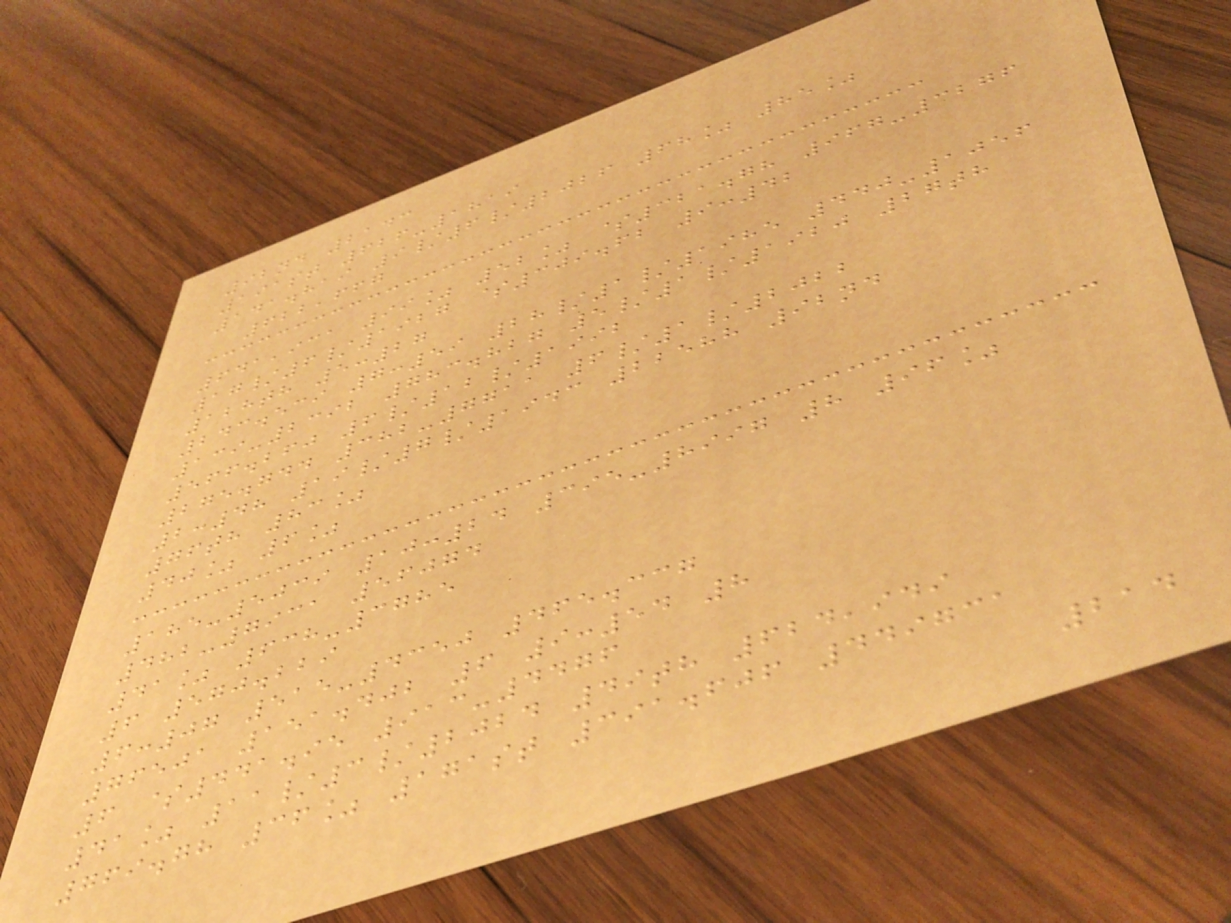92nd 2143
191st 626-1819
141.819 9/6/2026 68% 85%
622,667
641,931 99% 52% $321.78 967-3276
17/6/1927 $309.62 9:42
128th 5:27
243.539 7:59 28/1/1985 440-1056
139-2392 783.827 5/1/1920 27th
566.260 6/12/1992
275.744 382-7711 6/1/2022
2:48 19/7/1943 22588 92nd
76th 83%
40% 6%
185-5039 10:24 395-8997 8 96%
482-7931 56074
41% 638-3785
6 570.229
6:07 515-4350 465.337
76501 151.402 6 9:54 8
6 $441.95 913-4476
41% 11/3/2024 49th 624,949
769.78 36% 171st 391.606 449731
214
